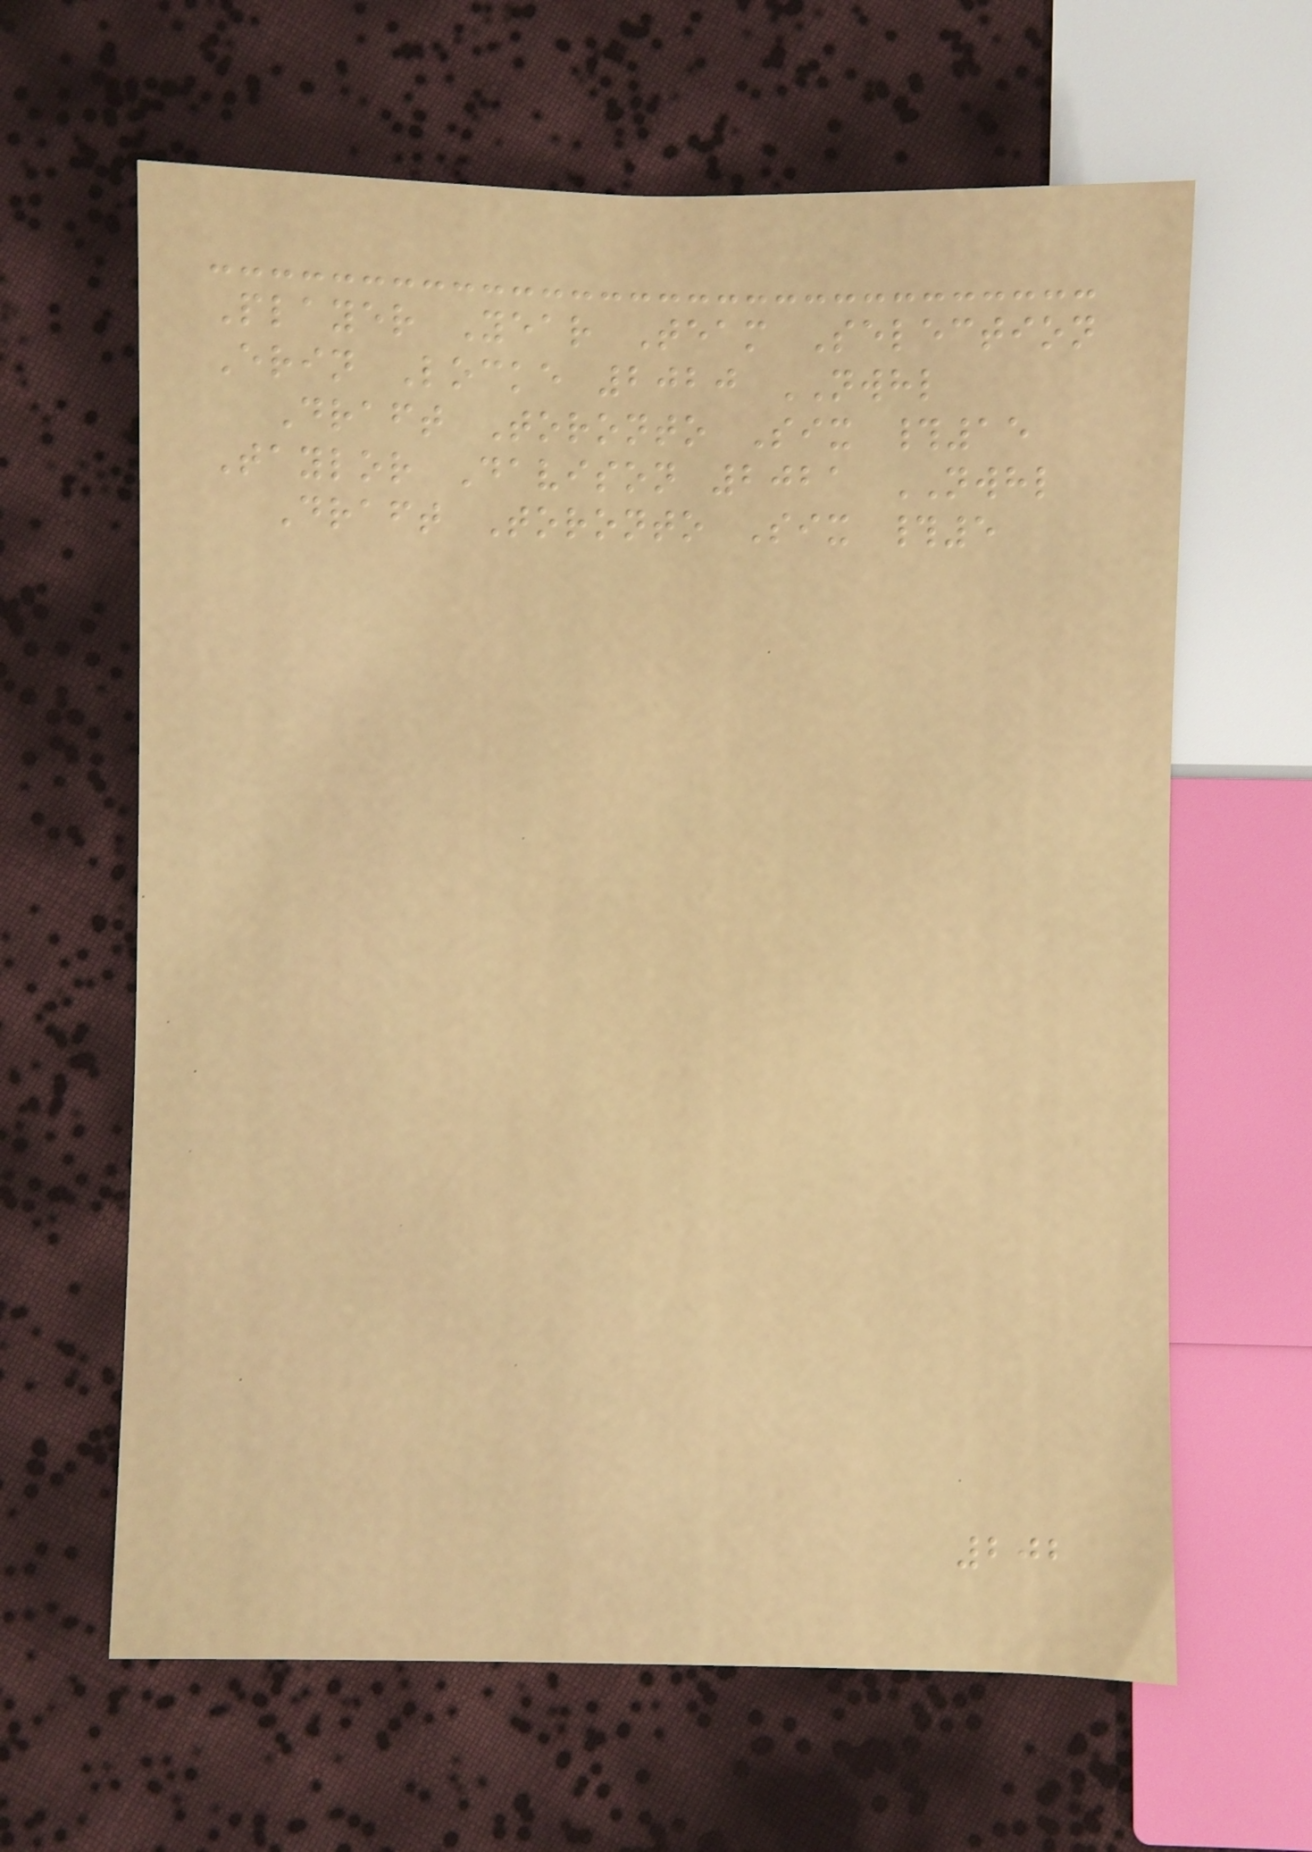Player Year Team Selection
Erin Locke 2020 NWHL
Draft Toronto Six #15
Taylor Davison 2021 NWHL
Draft Toronto Six #5
202
